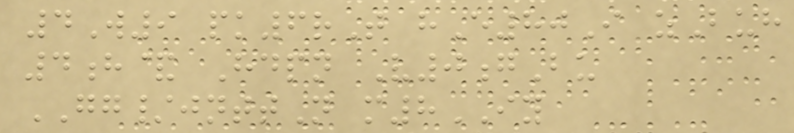4W9 pk6rT hE80I zBuh
4h& Hdpn V0gBu
GG/jnttN m8IY
